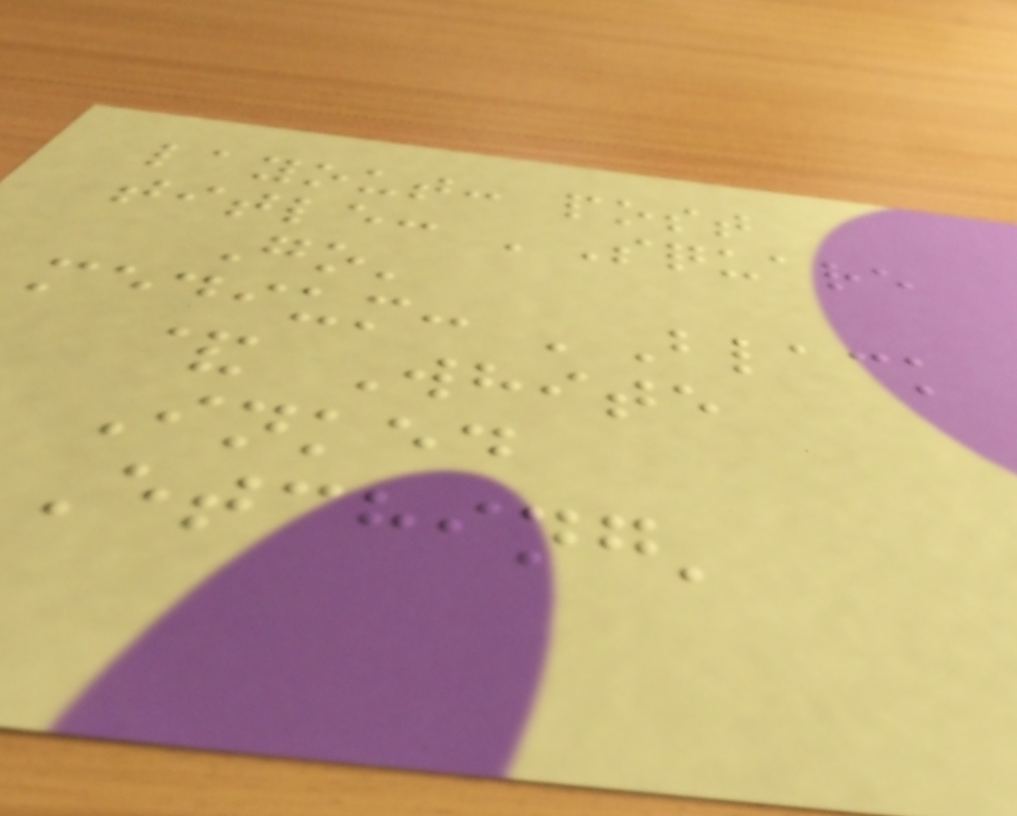layout: post
title: 'Square
Go'
medium: 'Black
& White
Inked
Etching'
